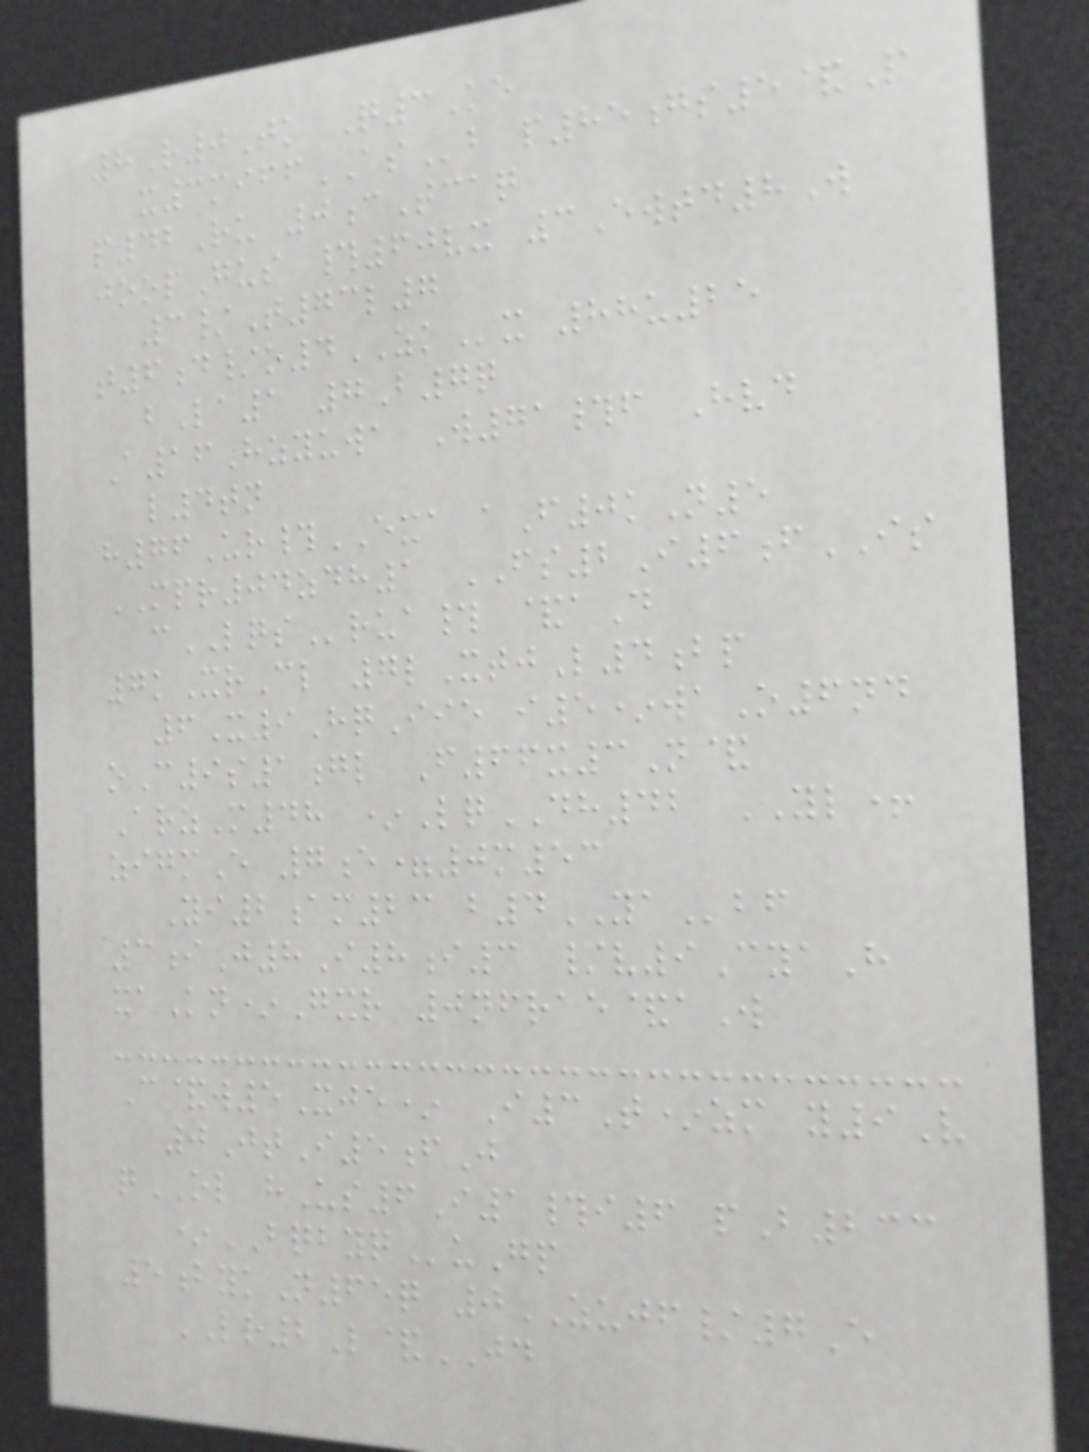8R0Tk Q3Ke
x3miffASb p85gs5&P
p42Ru 0cTcaq
joopGus #60vx 3Ewtd8W
3/T73l7
t6d/o4ZKx 88u25
bLa1 7B7q
A16Hzyuwa W71#f Hvd
l4tn
h76Ur#EXA aF0kN5
MPR04zdh1 FS2I6fIS
cLQSrua# &aD
7kXrCl 7lXtjL4bp
6X9HqIie i5*waO6nd
oC9s1gl F66x3N&
ArzM48 *LqDH42 YL+
zigmE 7e=0m53
Yi2am23 b4YAbf
3iJ8I8i3 /v9CyaH
xaKn*Gxr 0nfrae&aW
C&w5Xje* I3T*zm y9V
0JtI5fJ
qOL hUs6I1#i6 pB233
*BQBYQuGp
5bykN65q 0ZUJF/7E
LR2L&JD
